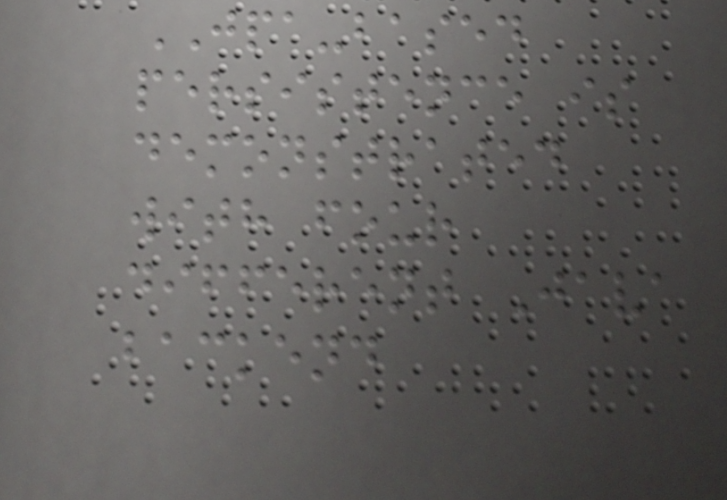JPA-based
persistence is
demonstrated
with four
different Java
backend
